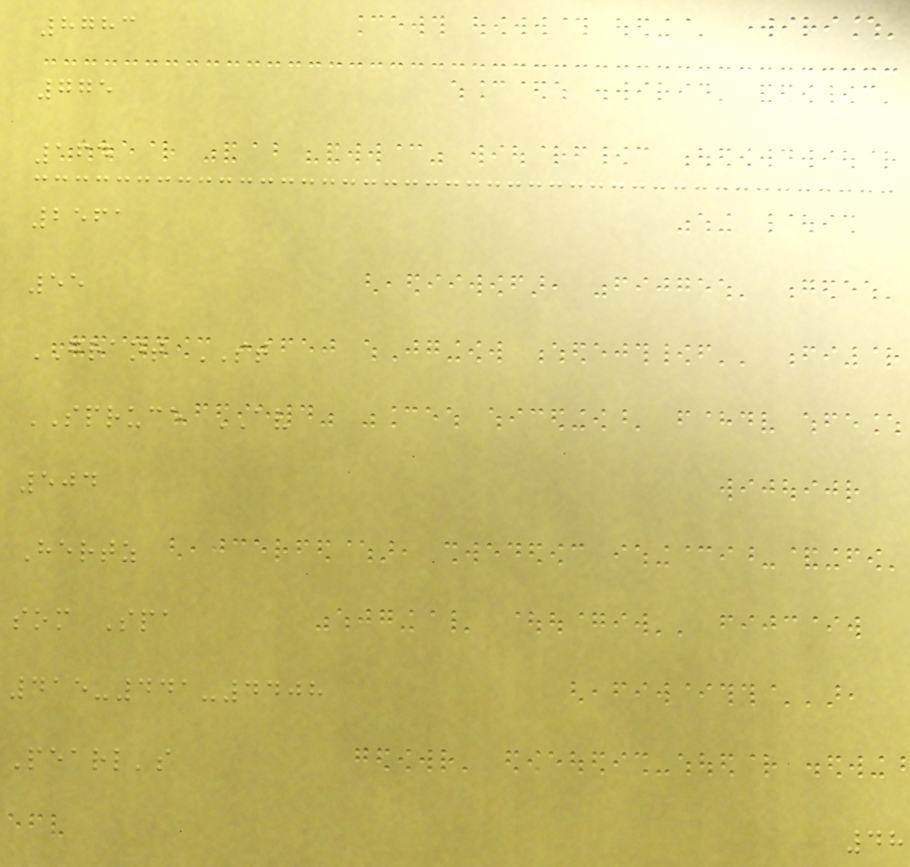8783
775
164
2561
55
GRANT ST
SPRUCE AV
504
Hertz
som Spa
415-441-4408
Pearl's
48
